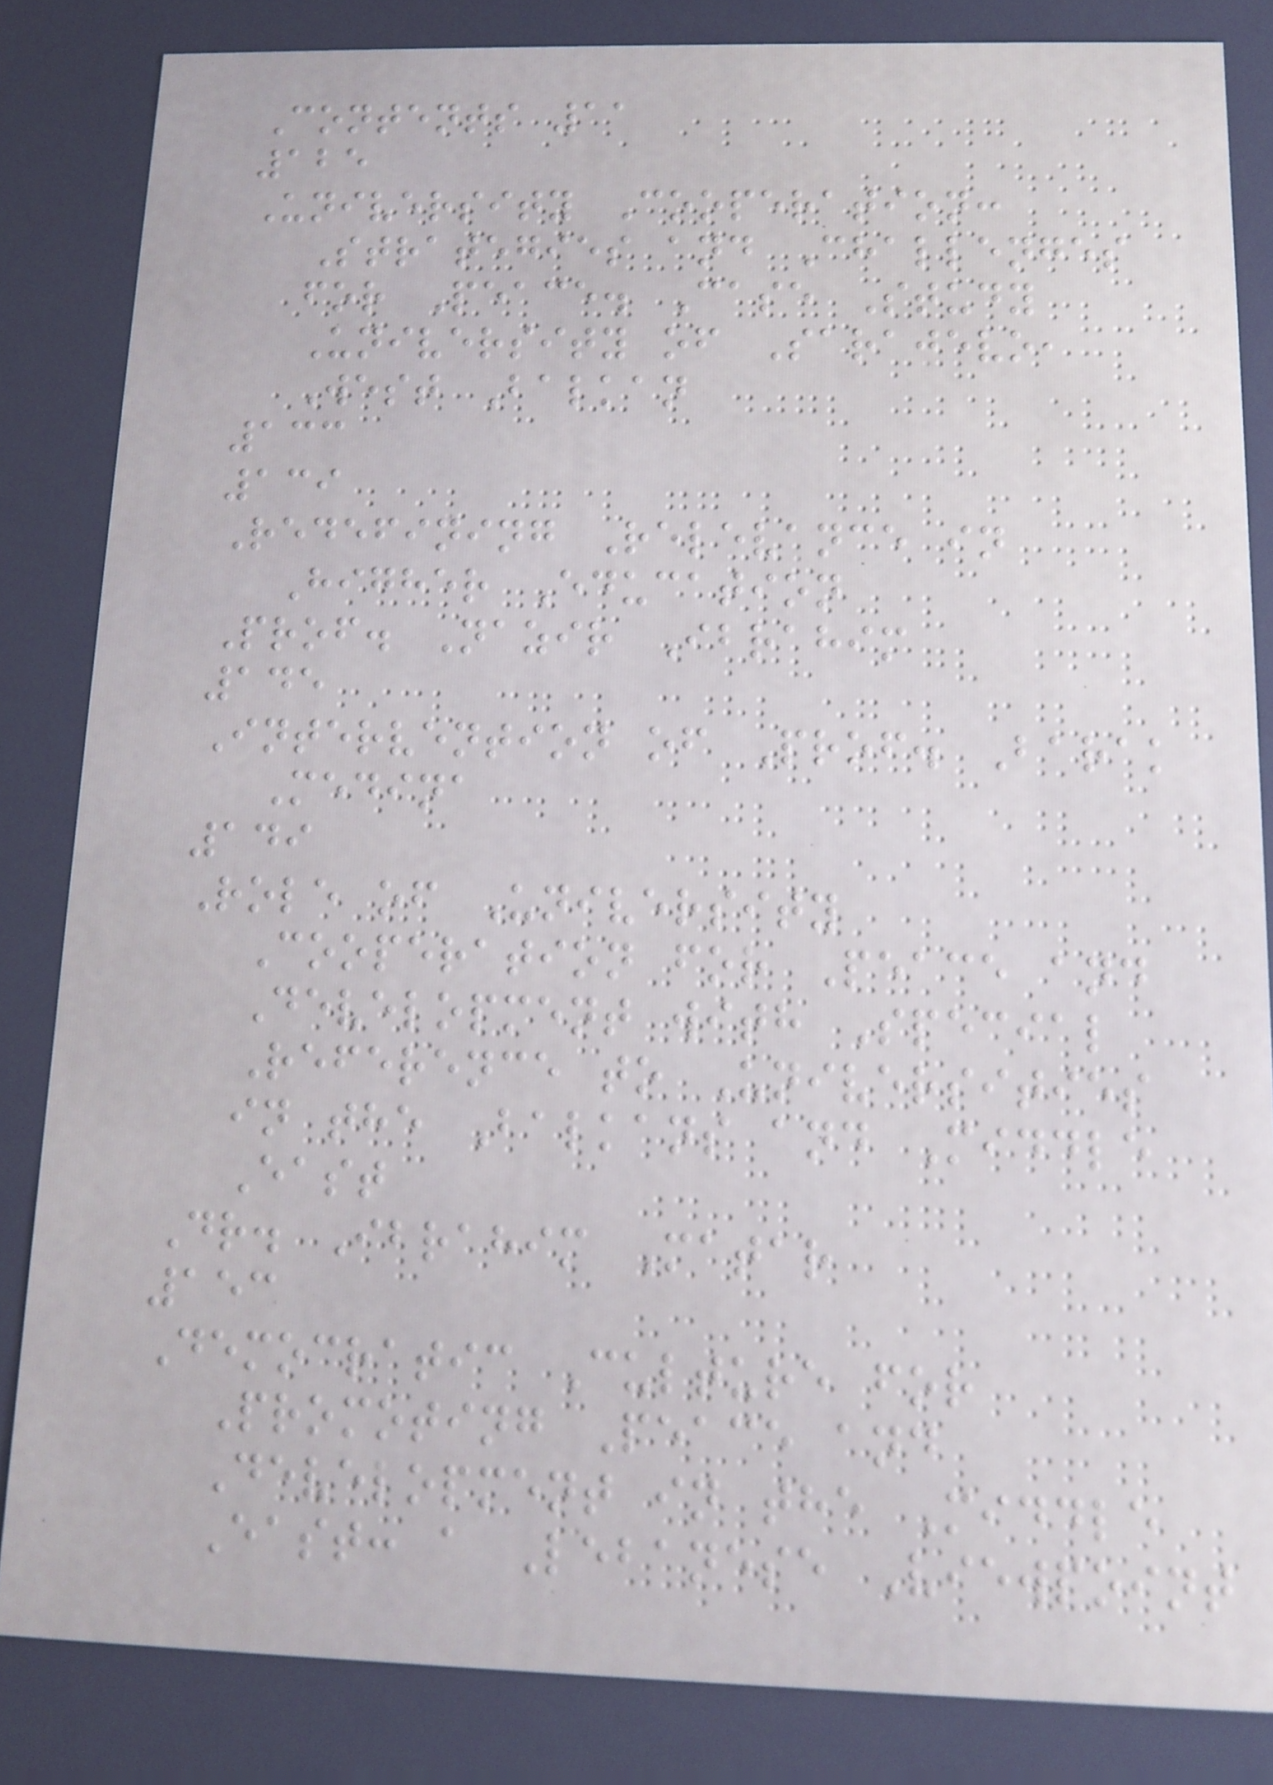Contents 11
125
University Cooperation:
Strategies and Challenges
for Peace. Case Study
University of Sarajevo,
West Balkan
133
139
Redefining Relevance in
Higher Education
Prof. Nazir Ibrahim
145
Intervention of Prof. Barak
Medina
149
Role of University
Cooperation for Peace and
Development with Special
Reference to Universities
in the Balkans and Middle
East
Dr. Ibrahim Matar
153
Democratic Culture for
Promoting Peace and
Development in the Middle
East: a Lebanese Viewpoint
